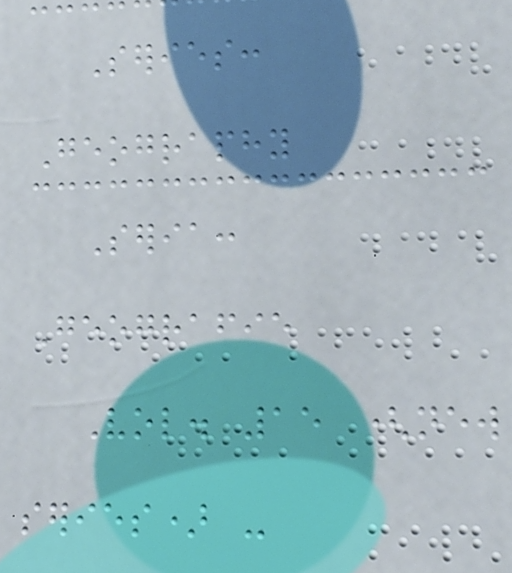Series:
Geography
Seria:
Geografie
Vol. 15 (new
series) -
